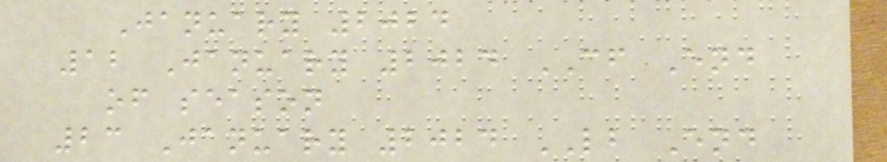January 2024
12 January 2024 CF End
of season
23 January 2024 LB End
